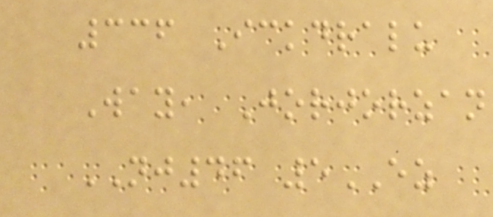336 Ickdralu
Way, Jorjorzan
NJ46 5EZ
